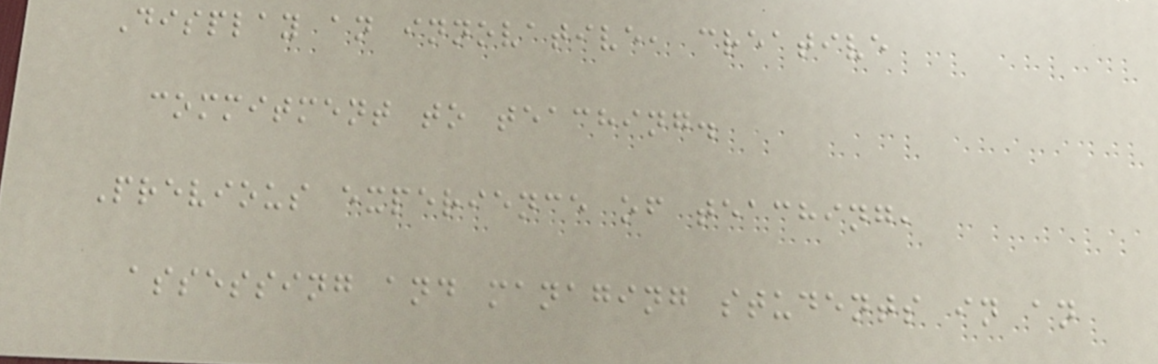Display an innovative, creative
commitment to teaching.
Previous experience of teaching,
assessing and managing students in an
